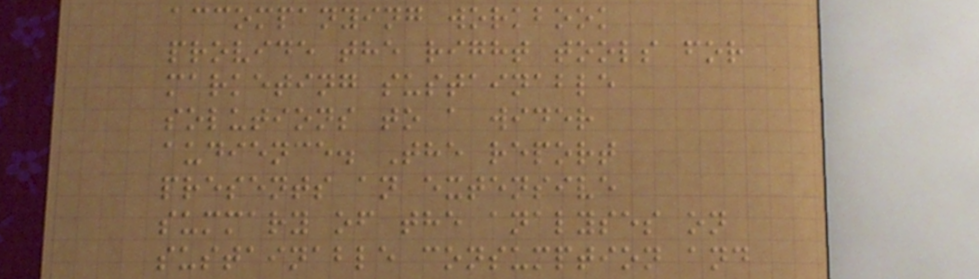accompanying workbook
provide the right tools for
marketing sustainable
solutions to a wider
audience. The report
presents an extensive
summary of the analyses on
sustainable consumption and
